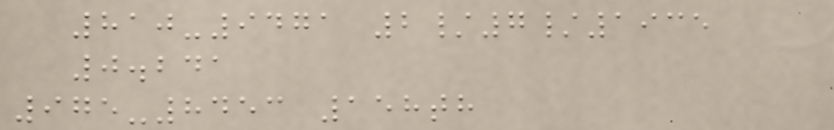810-9471 2/7/1935
0.241
975-8453 158th
